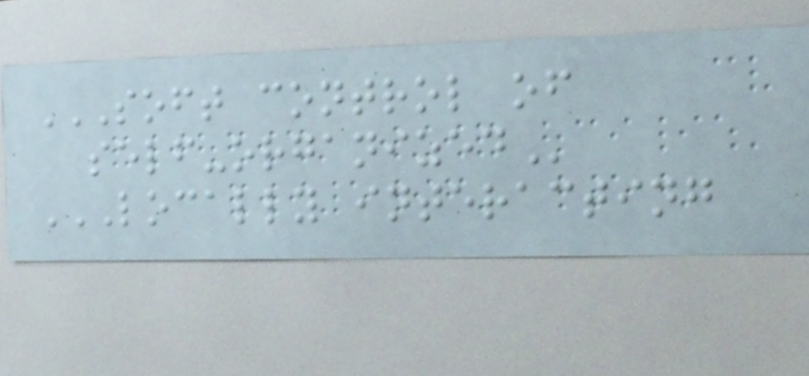SOFT CONTROL OF
SELF-ORGANIZED
LOCALLY INTERACTING
